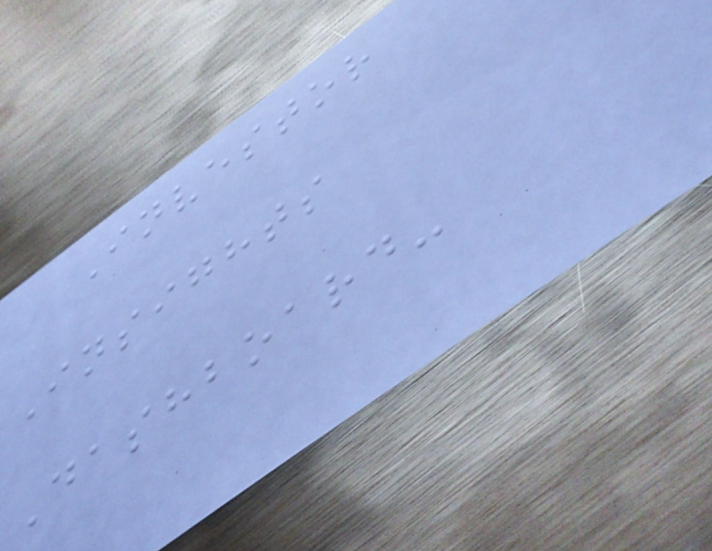Investor
Insights
Dashboard-
